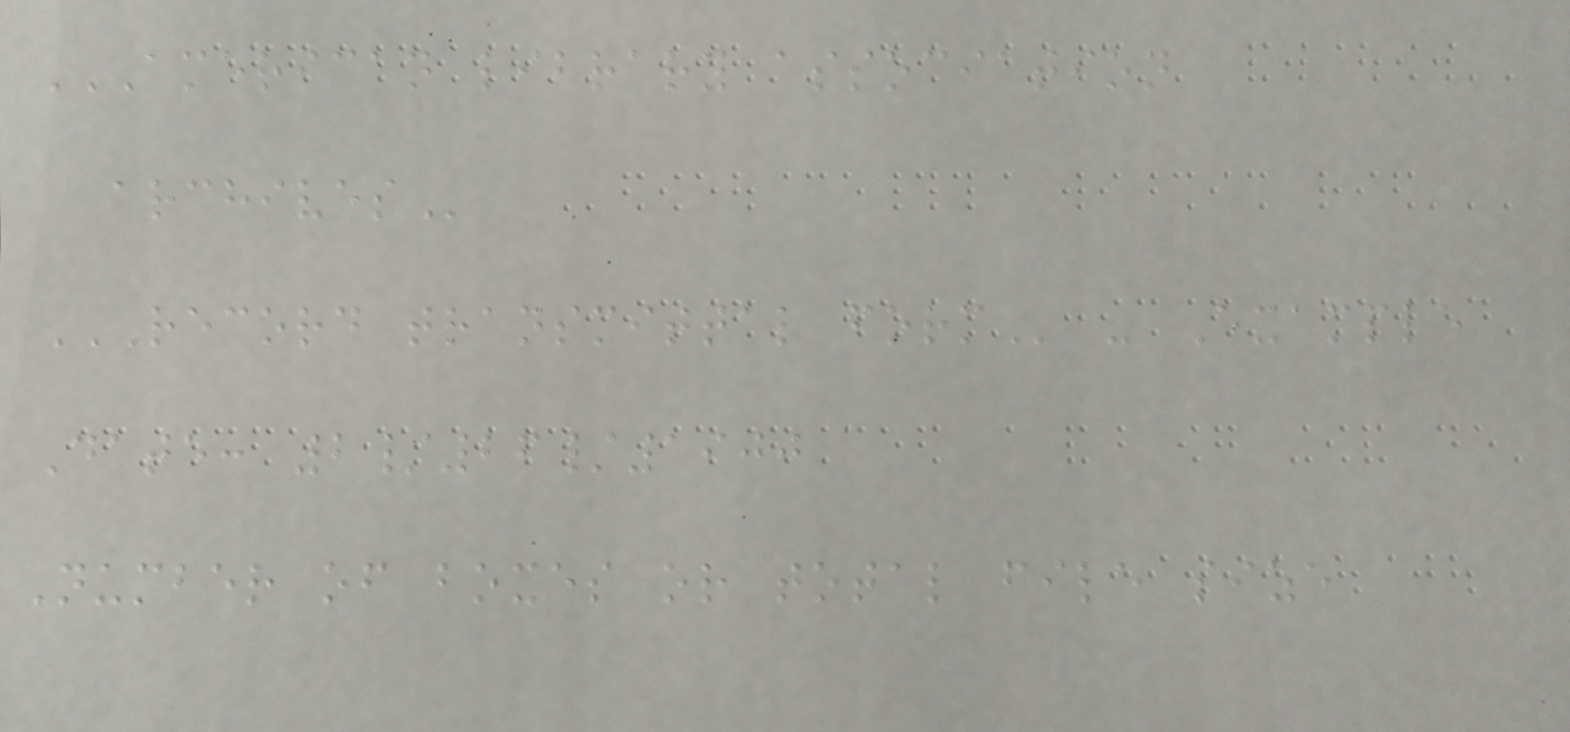AMERICAN LIBRARY ASSOCIATION
ARCHIVES
RECORD TRANSMITTAL FORM - Example
Date: 2/26/1900
Number of boxes or total file size
